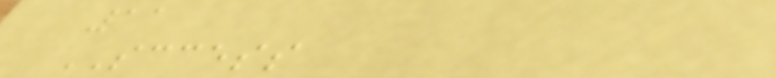11
SCCESS
